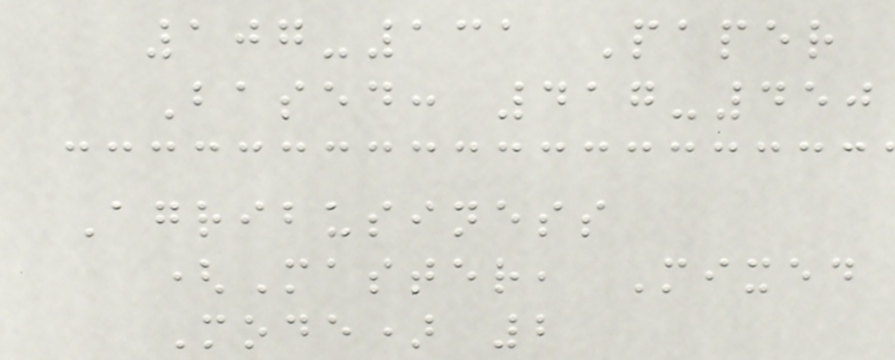107-131 Paper
Based: 417-450
Agribusiness
(Master, Mixed
Mode) 2
